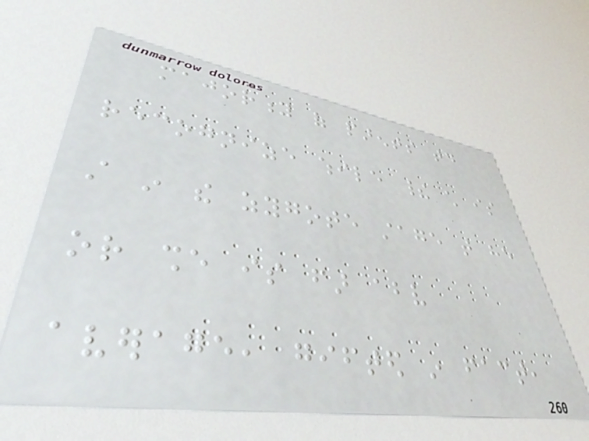majority of parents today
recognize while their child is
still in the zygote stage that he
or she is far above
average, gifted in fact,
